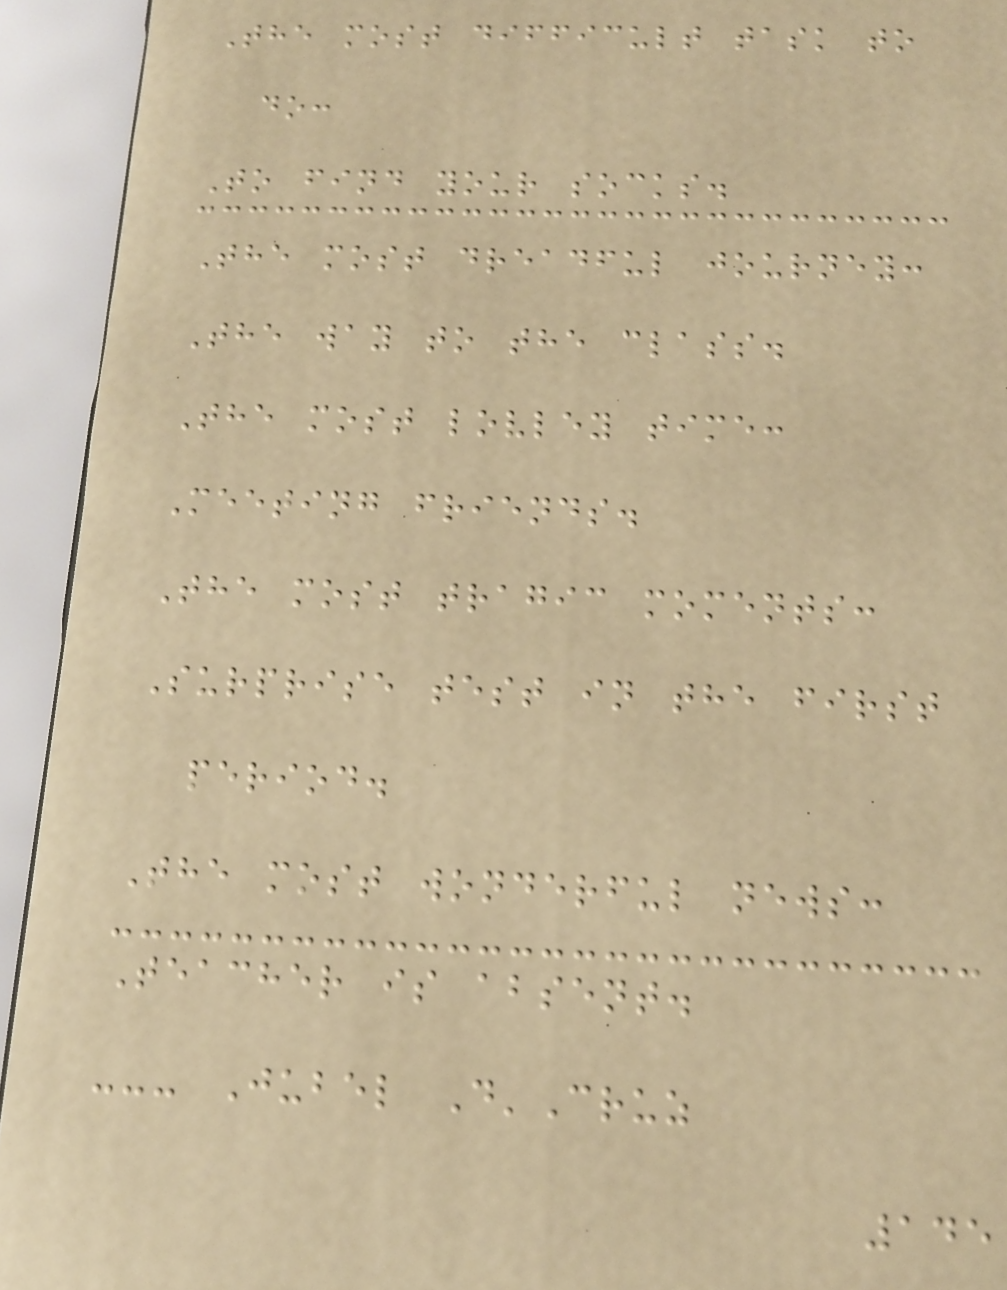The most difficult task to
do:
To find your socks.
The most dreadful journey:
The way to the class.
The most lovley time:
Meeting friends.
The most tragic moments:
Surprise test in the first
period.
The most wonderful news:
Teacher is absent.
--- Jubel D'Cruz
145
